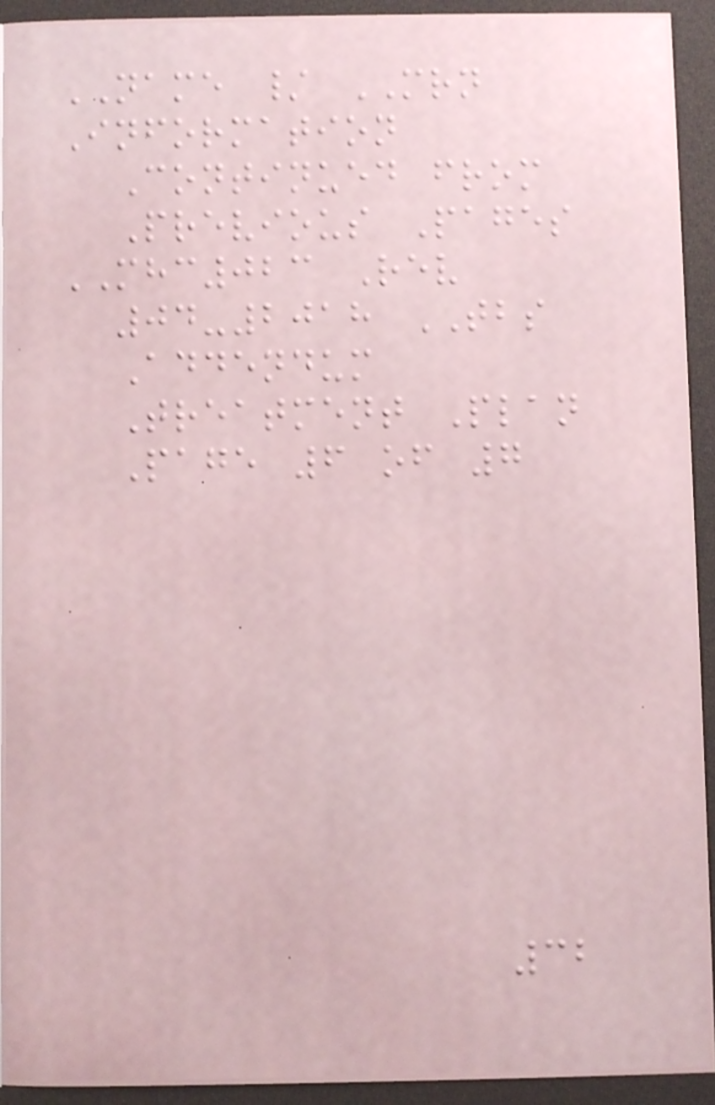NAME / MRN
Information
Continued from
Previous Pages
MHC023 Rev
04-2018 TBS
Addendum
Treatment Plan
Page 6 of 7
32
